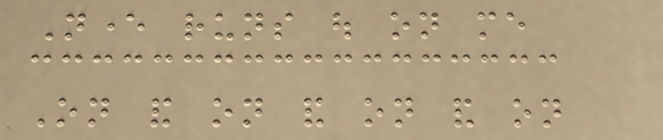Never runs out on me
On and on and on and on
